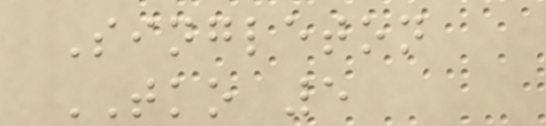Singleton
TKO 5
